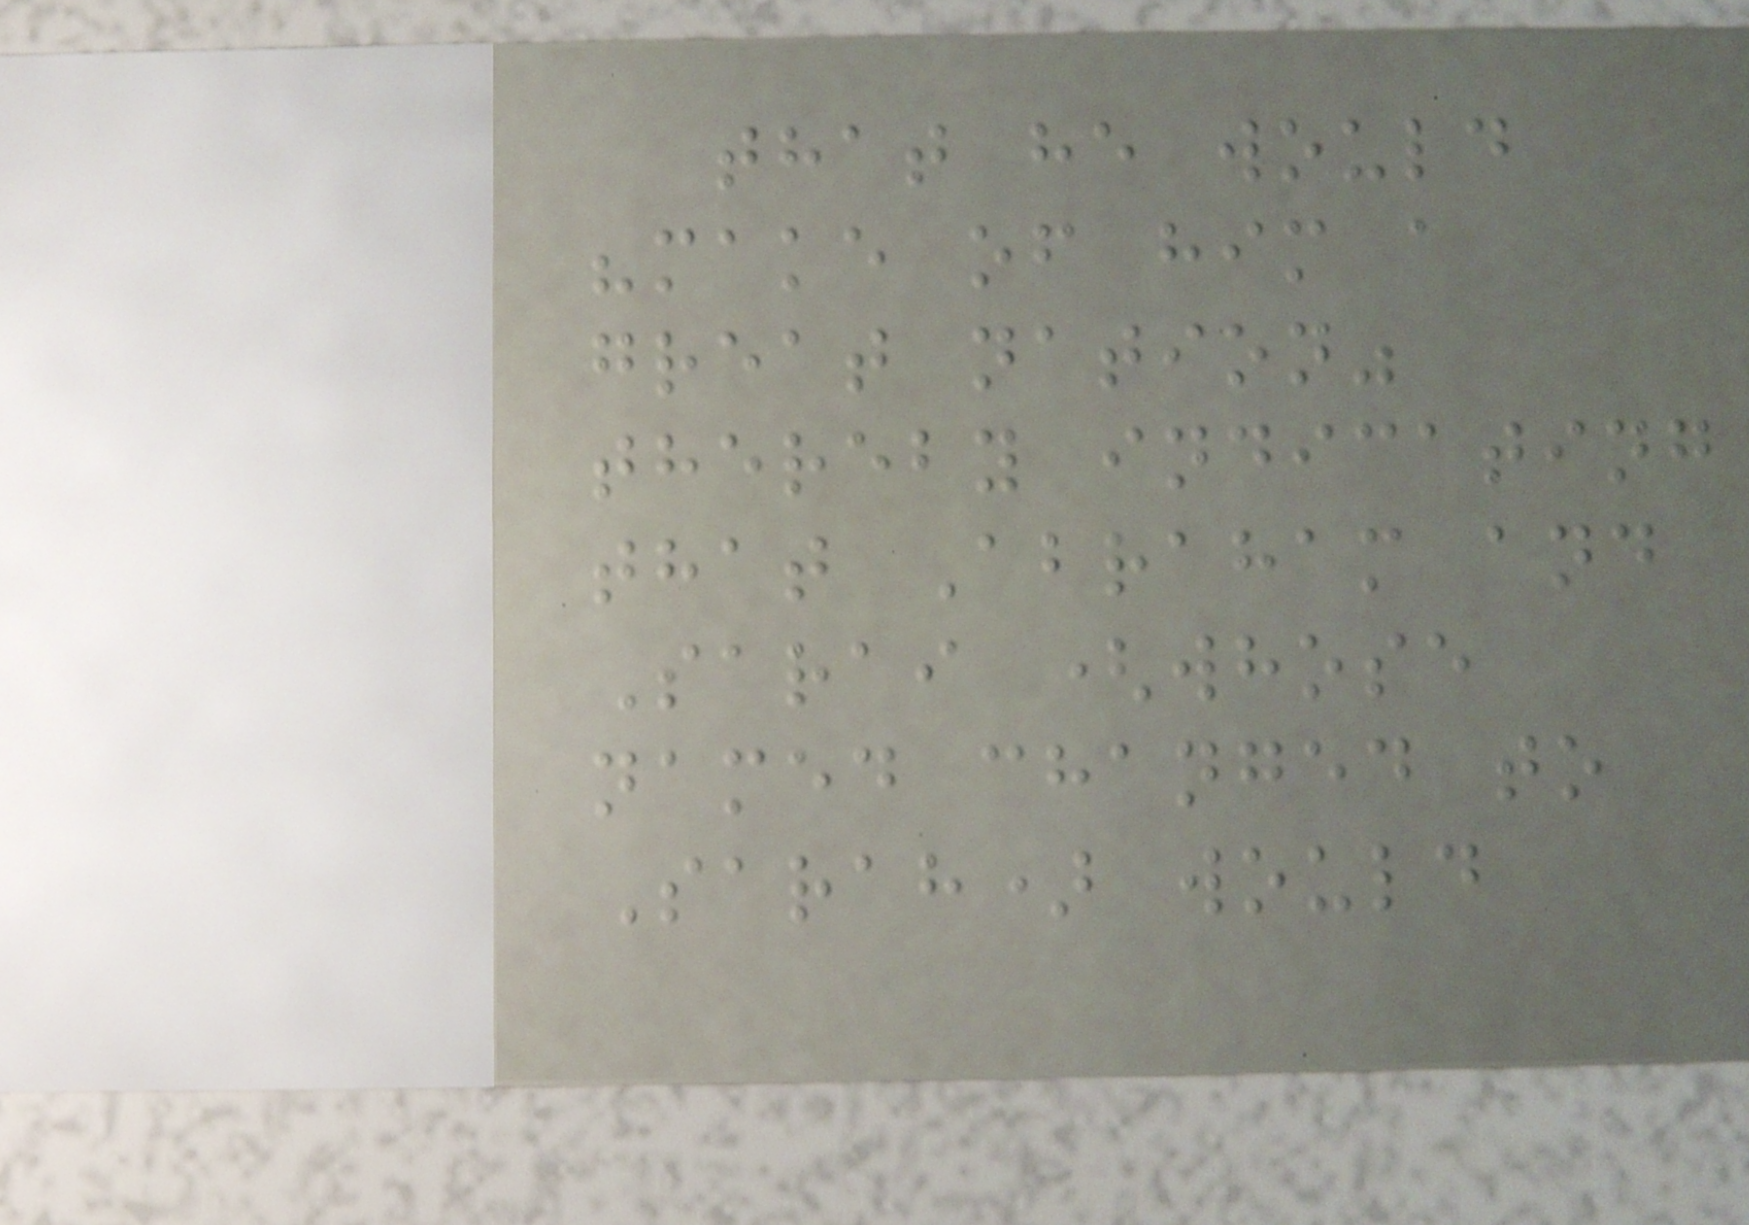that he would
"make of him a
great nation"
thereby indicating
that Abraham and
Sarai (whose
named changed to
Sarah) would
